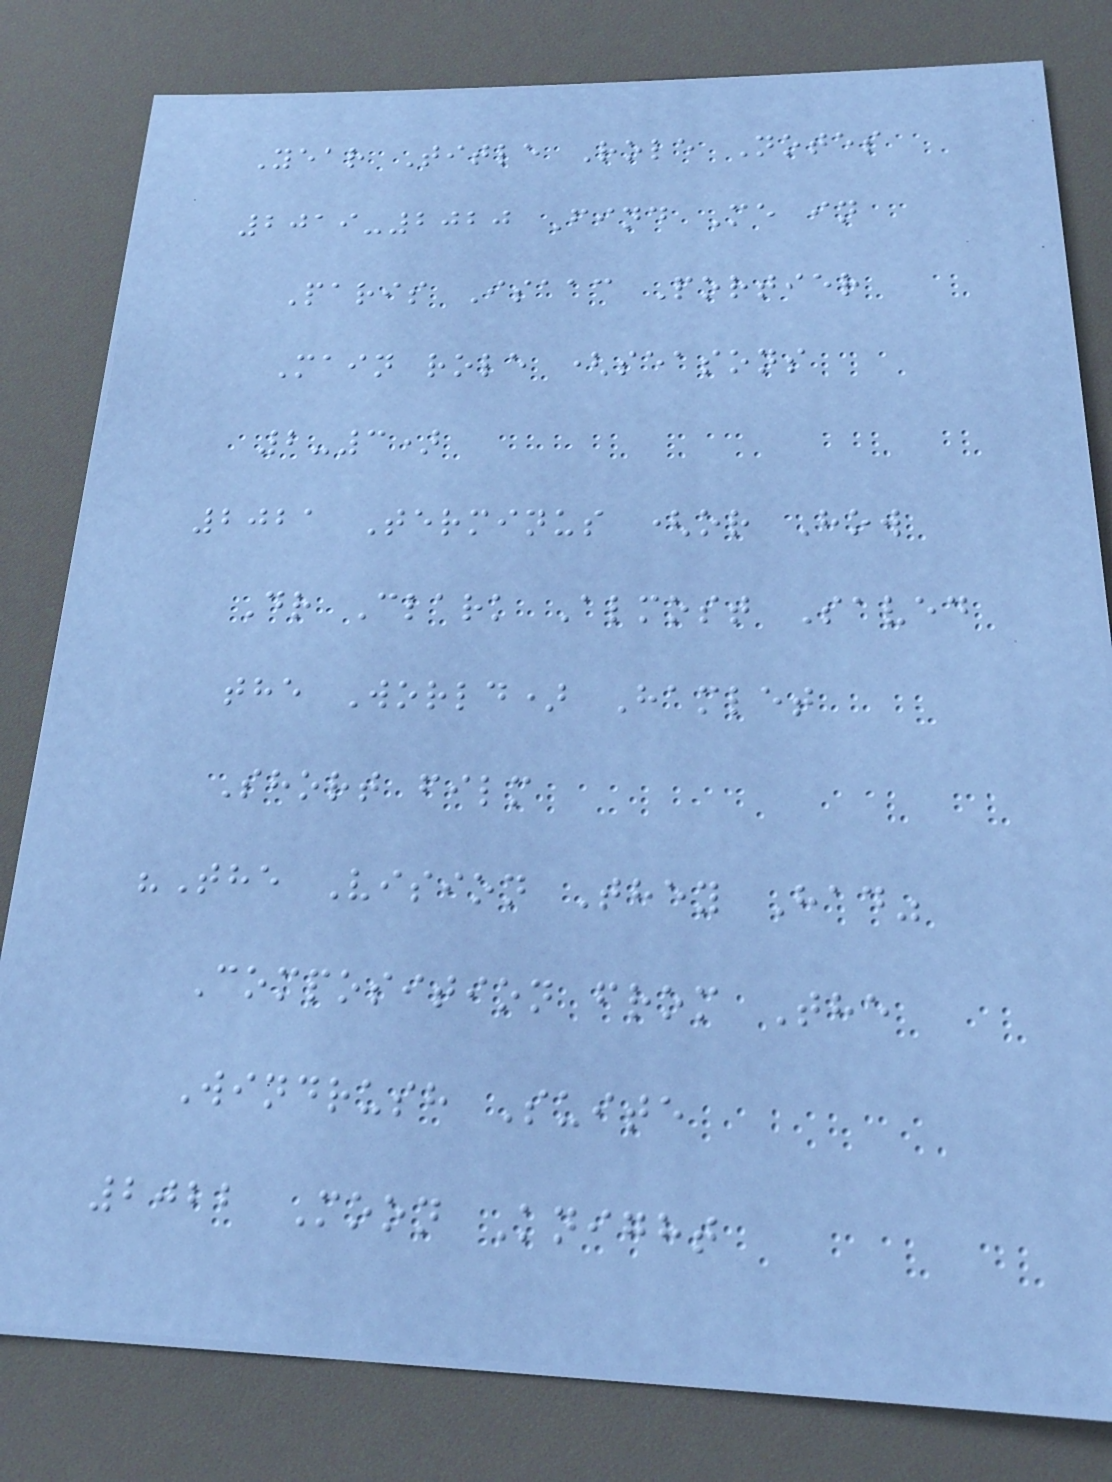Year Title Role Notes
2019-2020 Find Me in
Paris Isaac Portier
Main role (seasons
2-3)
2021 Terminus (or How
Dr Clark Almost Saved
the World) Hamlet
Short film
"The Vision They Had"
Composition from The
Windrush Suite
2022 Moon Knight
